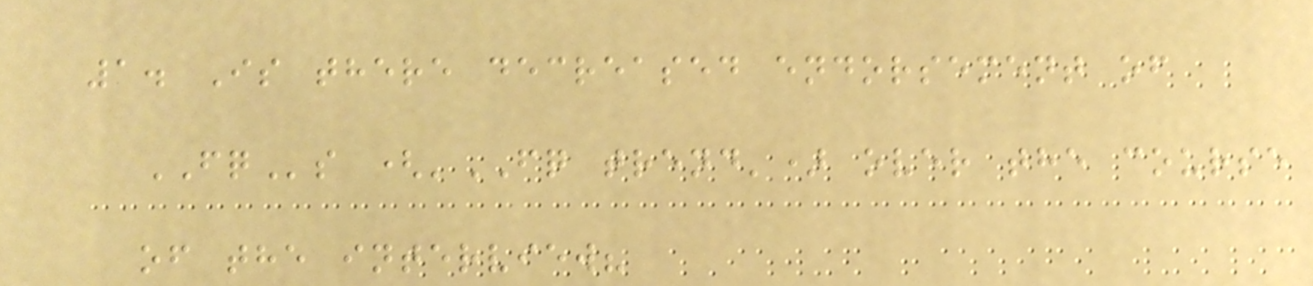1. Is there decreased endorsement of
FQs ('FQ trend') over the course
of the interview?
